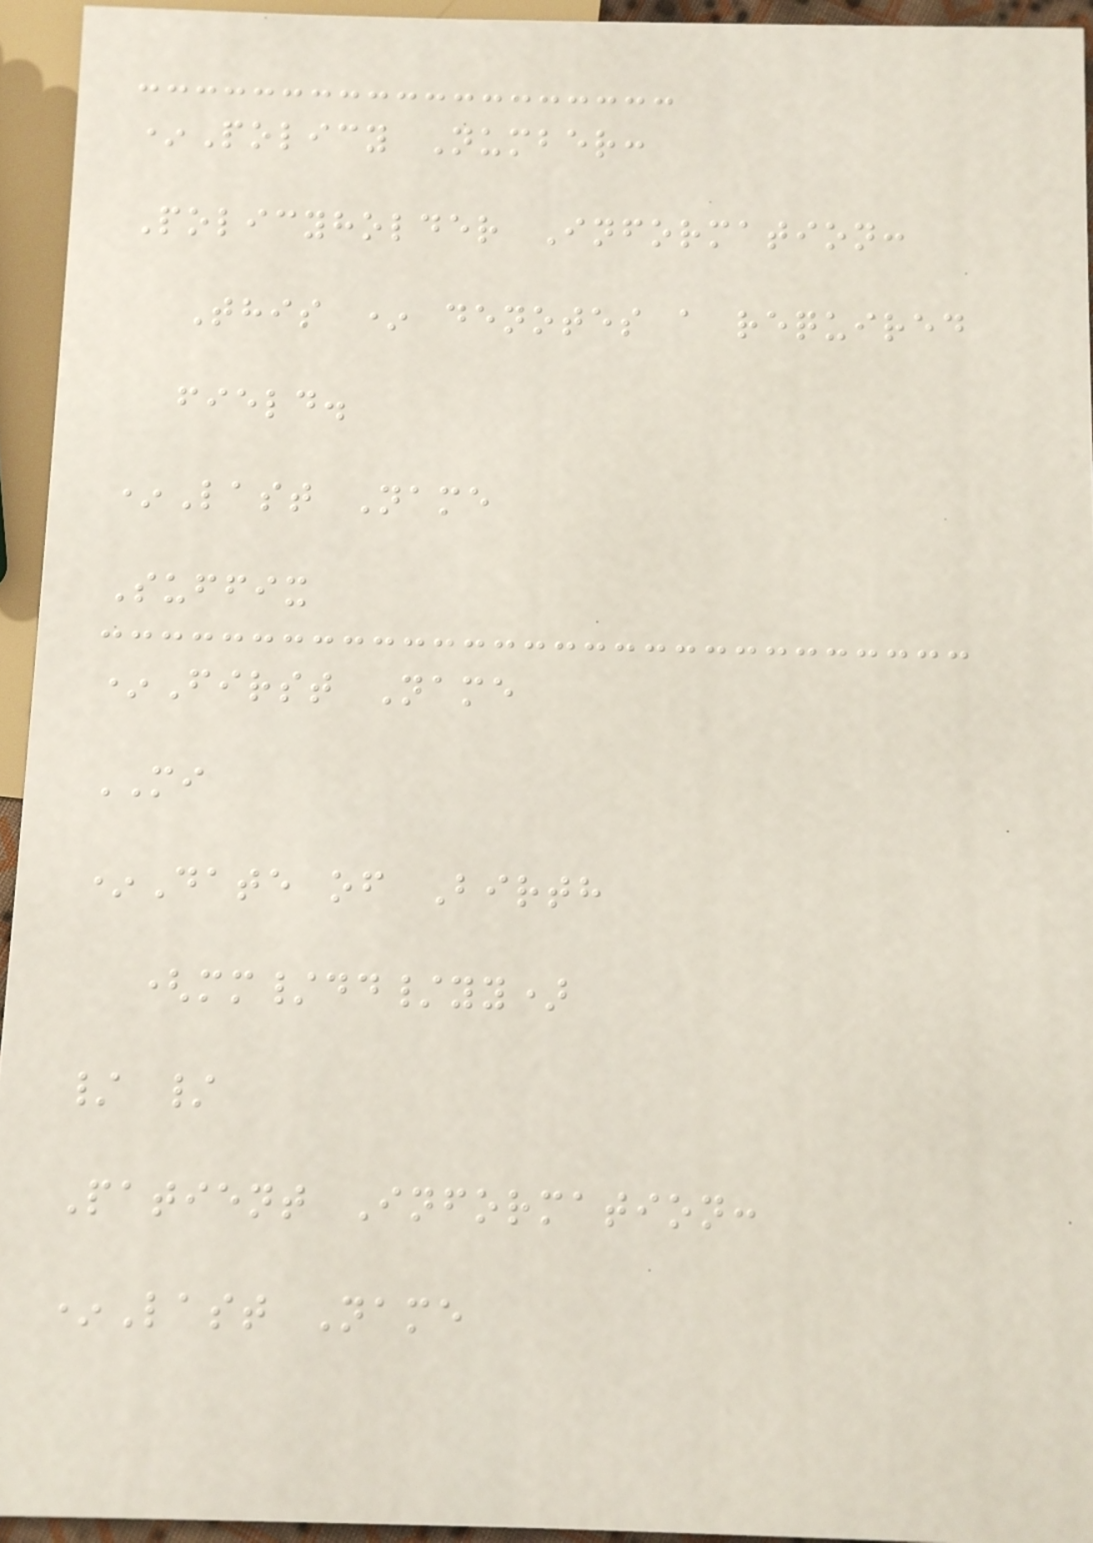*Policy Number:
Policyholder Information:
This * denotes a required
field.
*Last Name
Suffix
*First Name
MI
*Date of Birth
(mm/dd/yy)
/ /
Patient Information:
*Last Name
